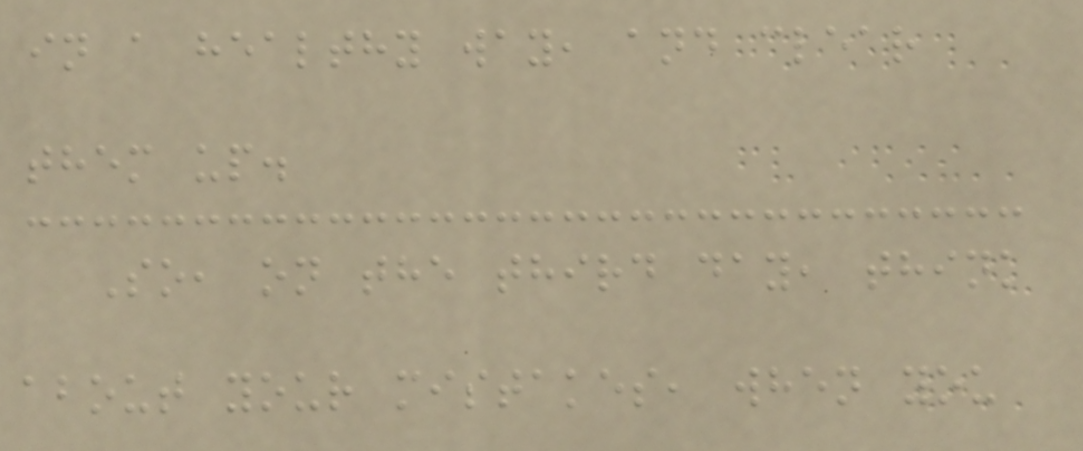in a healthy way, and clear
them up.
So, on the third day, think
about your mistakes, when you
